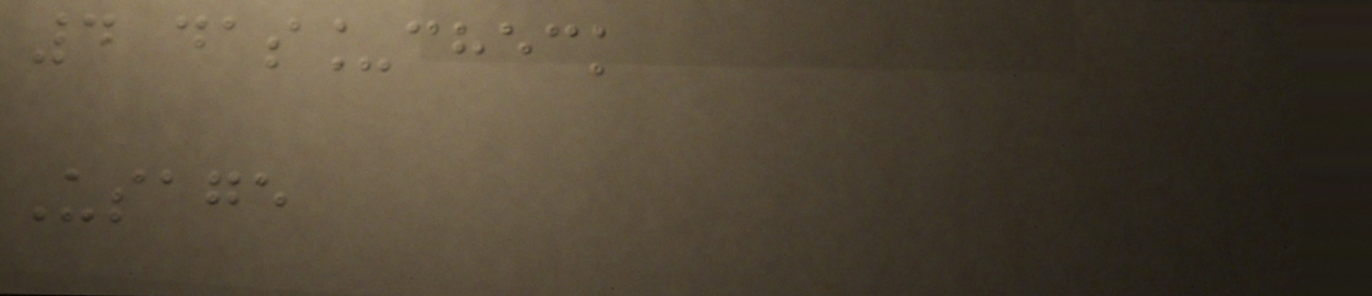4 das_check
Usage
